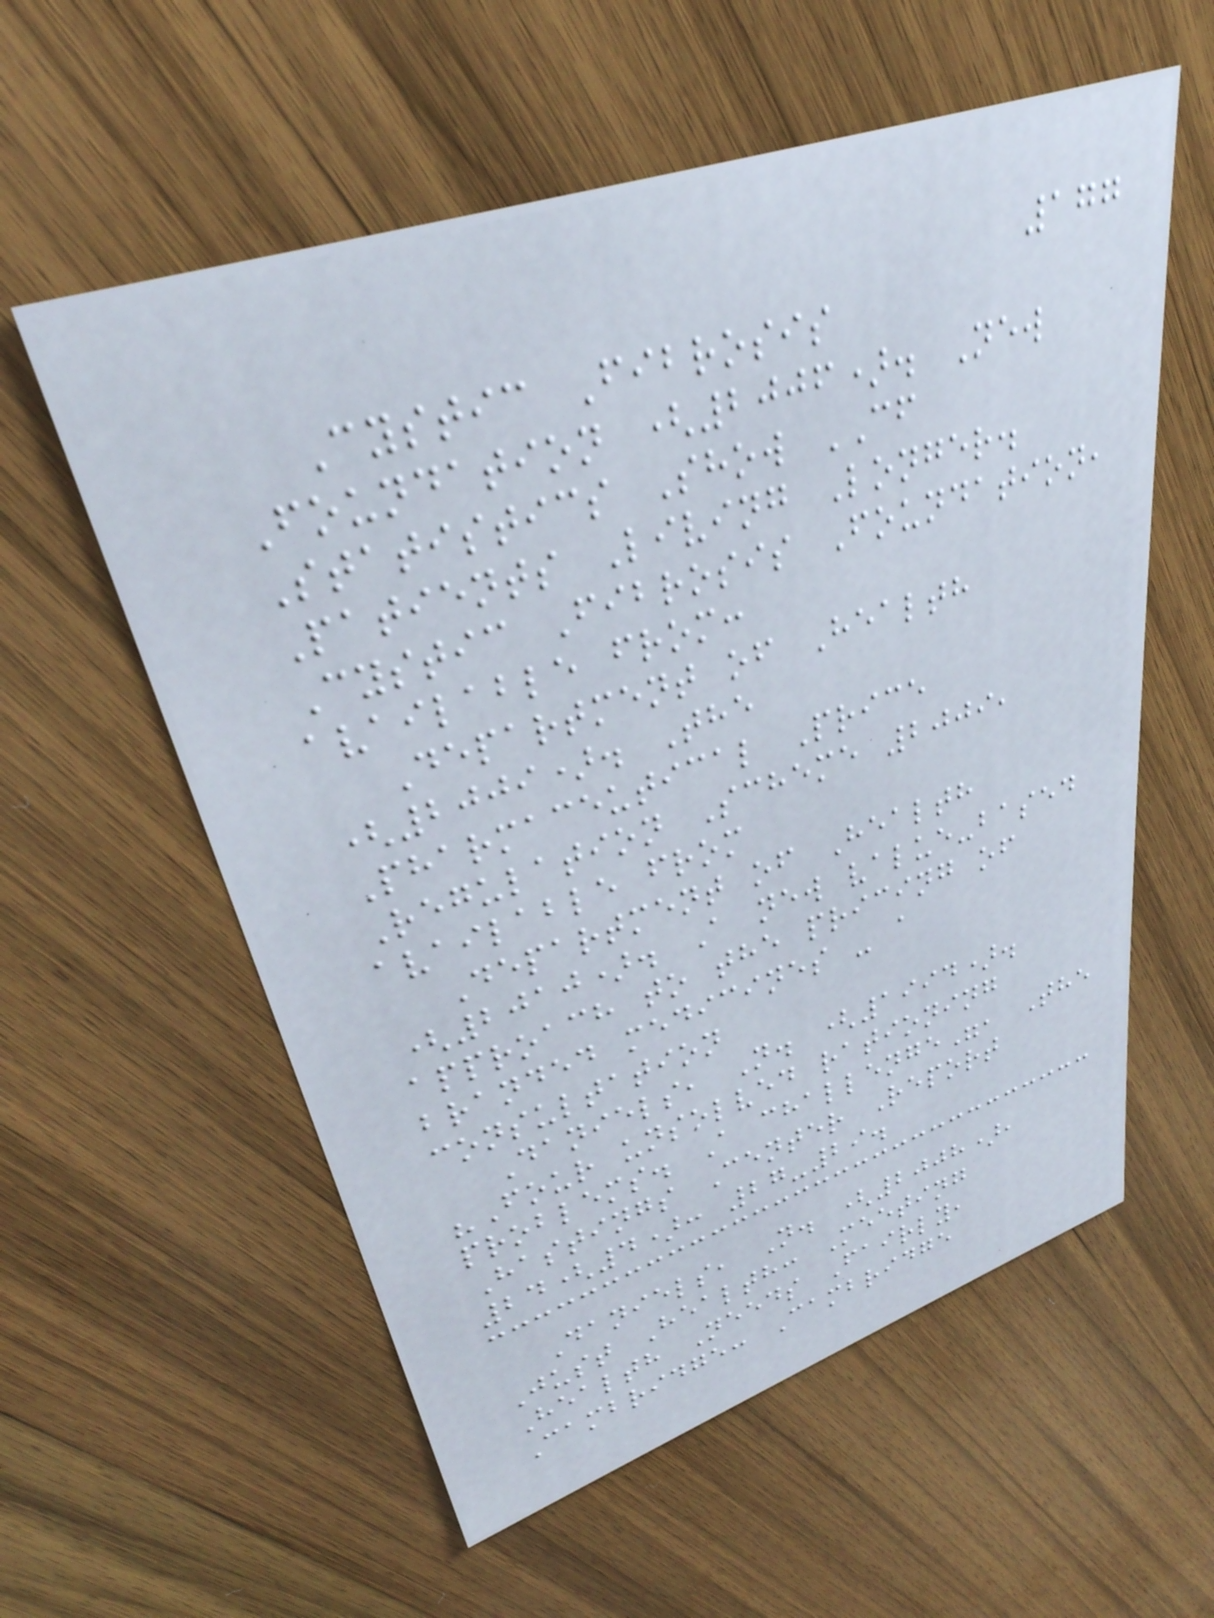177
Cystic Fibrosis
Foundation (2006). New
Statistics Show CF
Patients Living Longer.
Cystic Fibrosis Foundation,
available from:
Department of Health
(2009). The
Pharmaceutical Price
Regulation Scheme 2009,
available from
Department of Health
(2010). A new value-based
approach to the pricing of
branded medicines - a
consultation
Daniels, N. (1994).
"Four unsolved rationing
problems. A challenge", The
Hastings Center Report
24(4): 27-29.
Daniels, N. (2008),
Just Health: Meeting
Health Needs Fairly,
Cambridge: Cambridge
